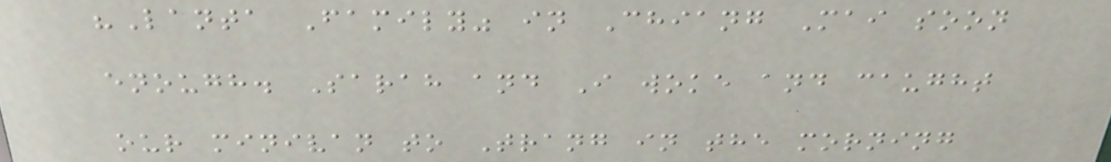"Lanta Family" in Chiang Mai soon
enough. Sarah and I woke and caught
our minivan to Trang in the morning
